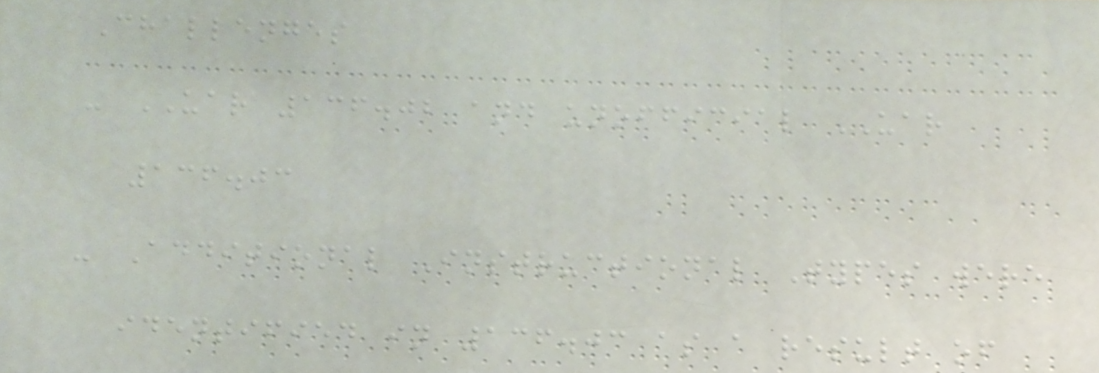Challenges
- UAR 136.02 and unofficial UAR
136.03
- Additional Instructional Types were
identified in 136.03 as a result of
